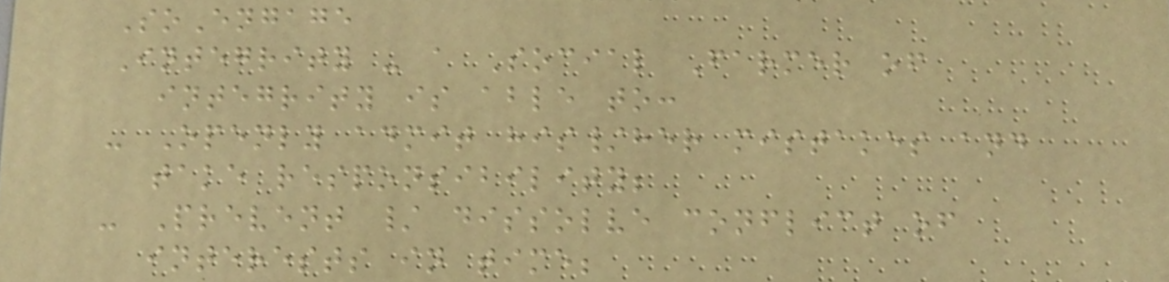SoEngage
Integrity - a Social Farmer of
integrity is able to:
- Openly admit his/her mistakes and
take responsibility;
- Prevent / dissolve conflict of
interests in time;
